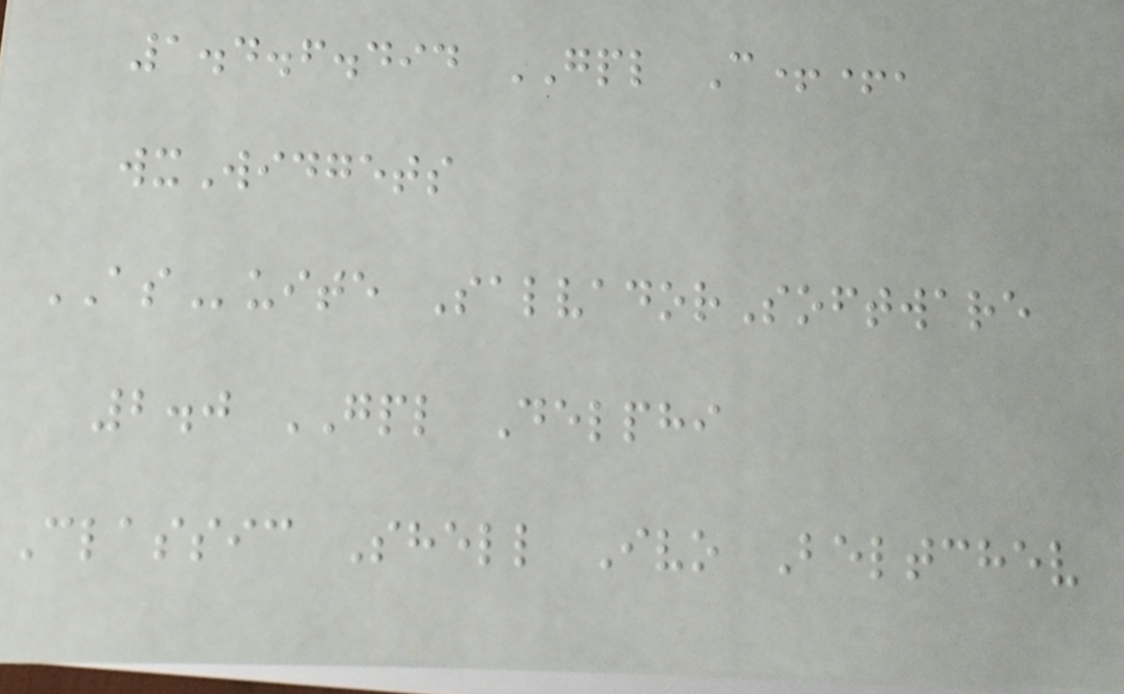1.4.6.494 GPL C++,
wxWidgets
ASuite SalvadorSoftware
2.0 GPL Delphi
Classic Shell Ivo Beltchev
